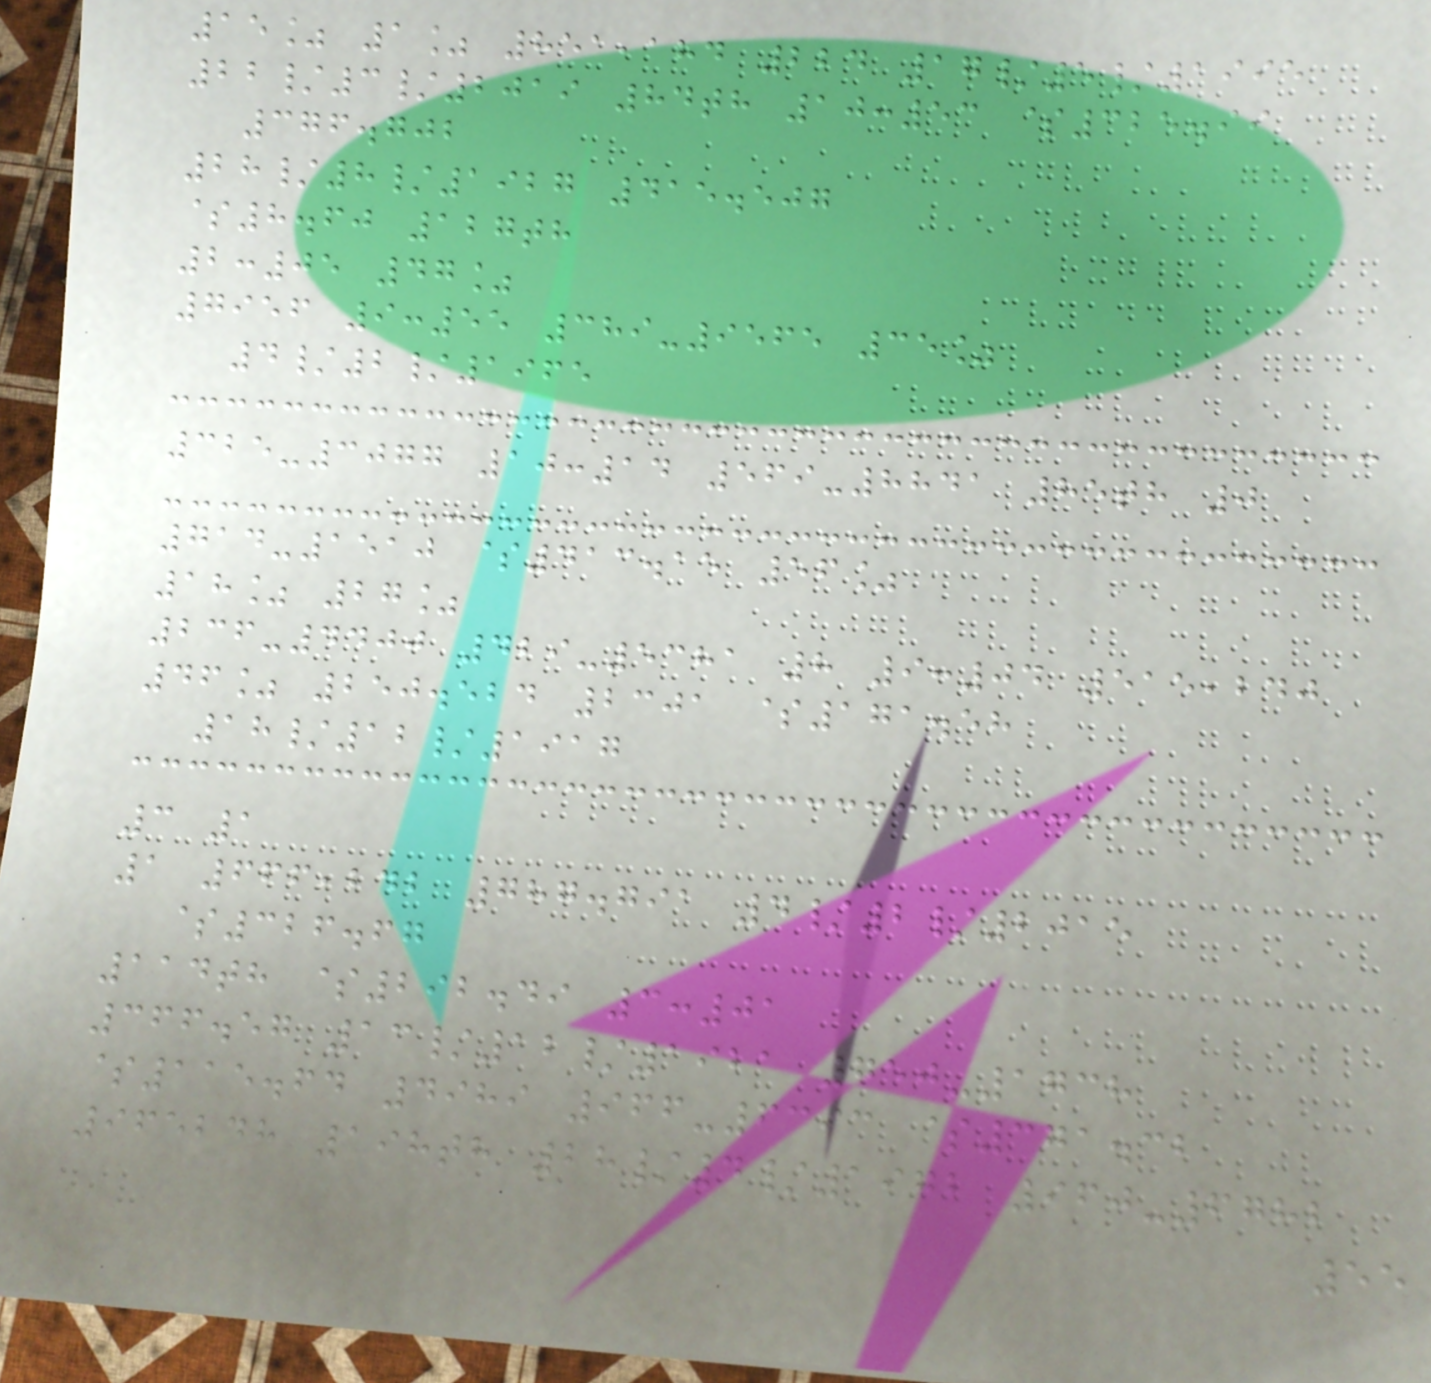15% 1% 851,184 224 17/5/1995
22/3/2019 84th 10:53 $325.99
376.702
28/8/1927 415.507
$8.60 127th
2:05 47%
7956 9:55 389-9565 35%
4/2/1965
325-3077 10:14 569-8841 85th 0
714-1510 $413.15 56%
18% 27%
236-4400 429-5381 8 9:04 515,240
46% 250.524 2301 $171.58
18/12/1917
3 1
1 666,242 787.791 4/2/2015
$326.67
114th $292.49 3:01
366.57 13/12/1921 750-1738
$115.64 4989 966-6393 $371.32
965248 198th 28/4/1972 960-6782
55
